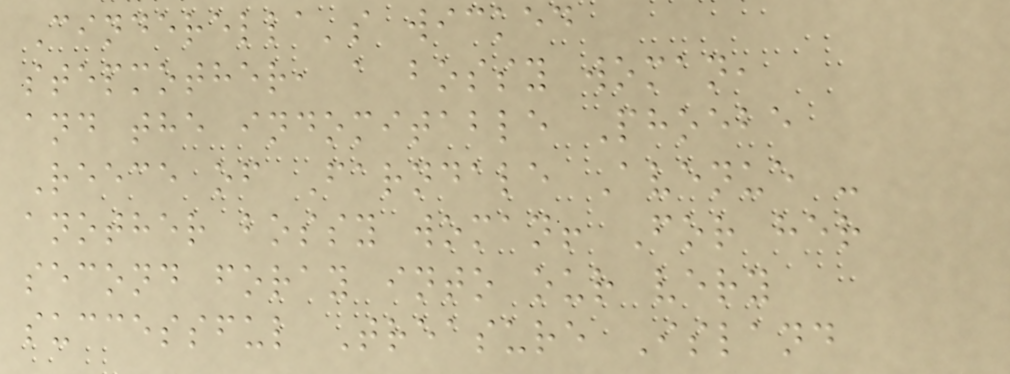Cinderella's wicked
stepmother, a bossy woman,
and the indomitable Phoebe
Reece of Farndale Avenue -
another bossy woman! For her
second foray into our very
successful Treasure Island
